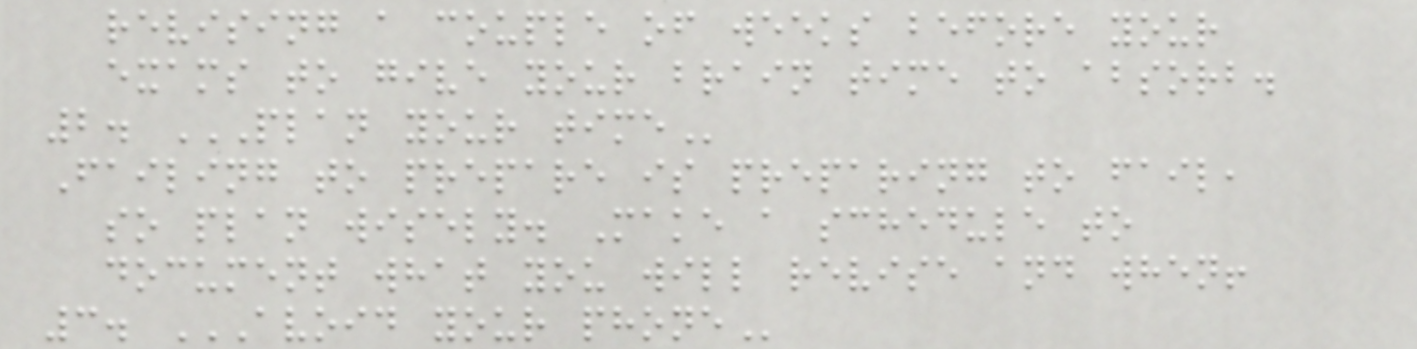revising a couple of weeks before your
exams to give your brain time to absorb.
2. PLAN YOUR TIME
Failing to prepare is preparing to fail,
so plan wisely. Make a schedule to
document what you will revise and when!
3. AVOID YOUR PHONE
